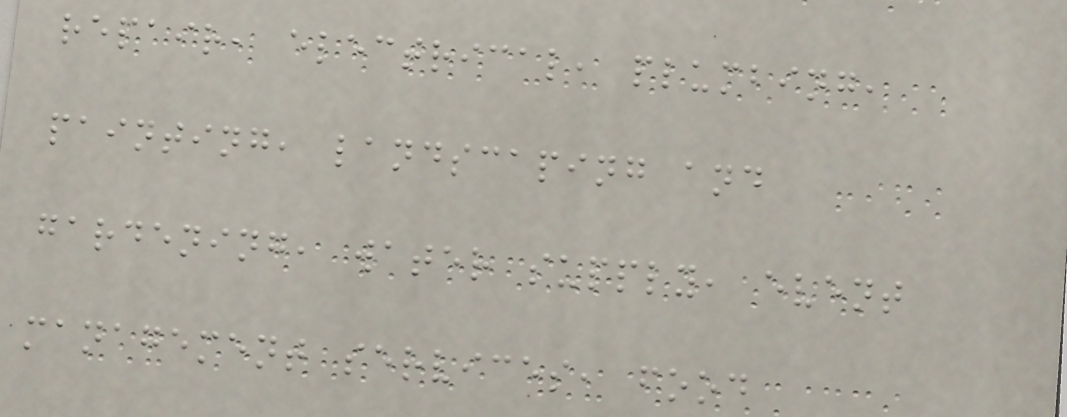repair, electrical, plumbing,
painting, landscaping and
gardening, water supply, event
management services, food
